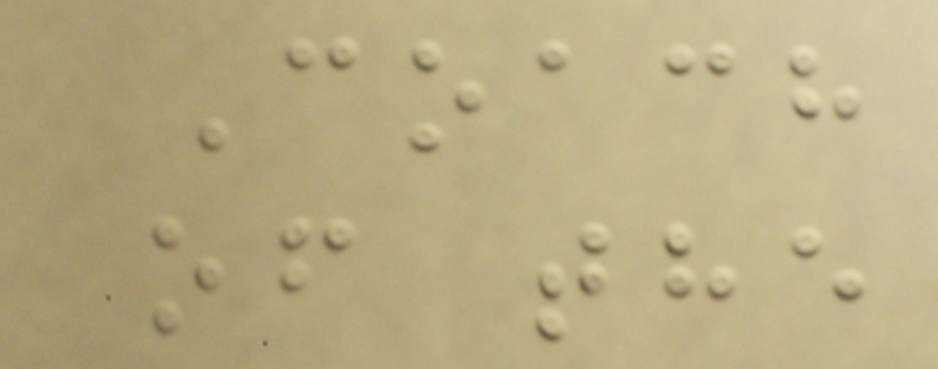Coach
of the
